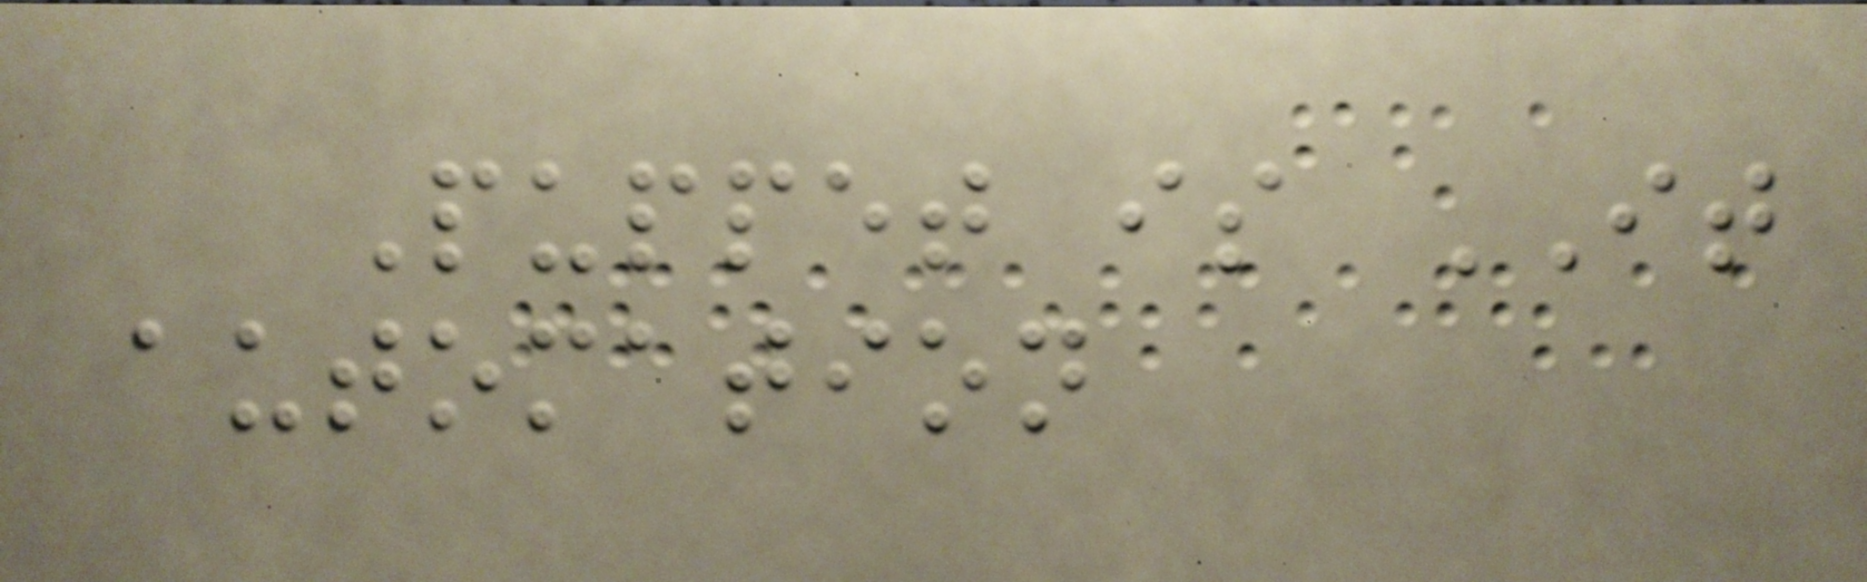Puppet is IT
automation
